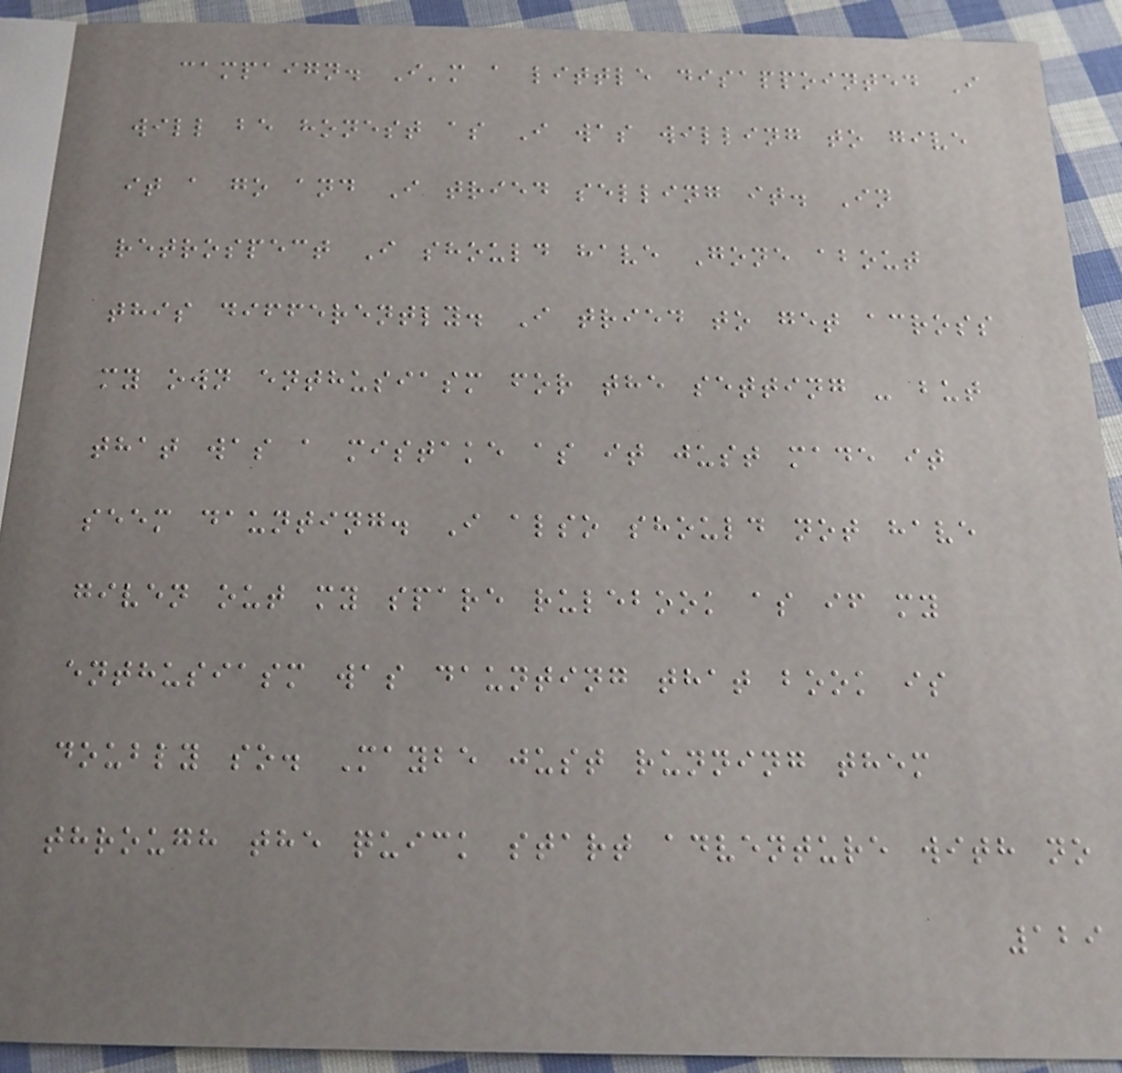campaign. I'm a little disappointed I
will be honest as I was willing to give
it a go and I tried selling it. In
retrospect I should have Gone about
this differently. I tried to get across
my own enthusiasm for the setting - but
that was a mistake as it just made it
seem daunting. I also should not have
given out my spare rulebook as if my
enthusiasm was daunting that book is
doubly so. Maybe just running them
through the quick start adventure with no
129
